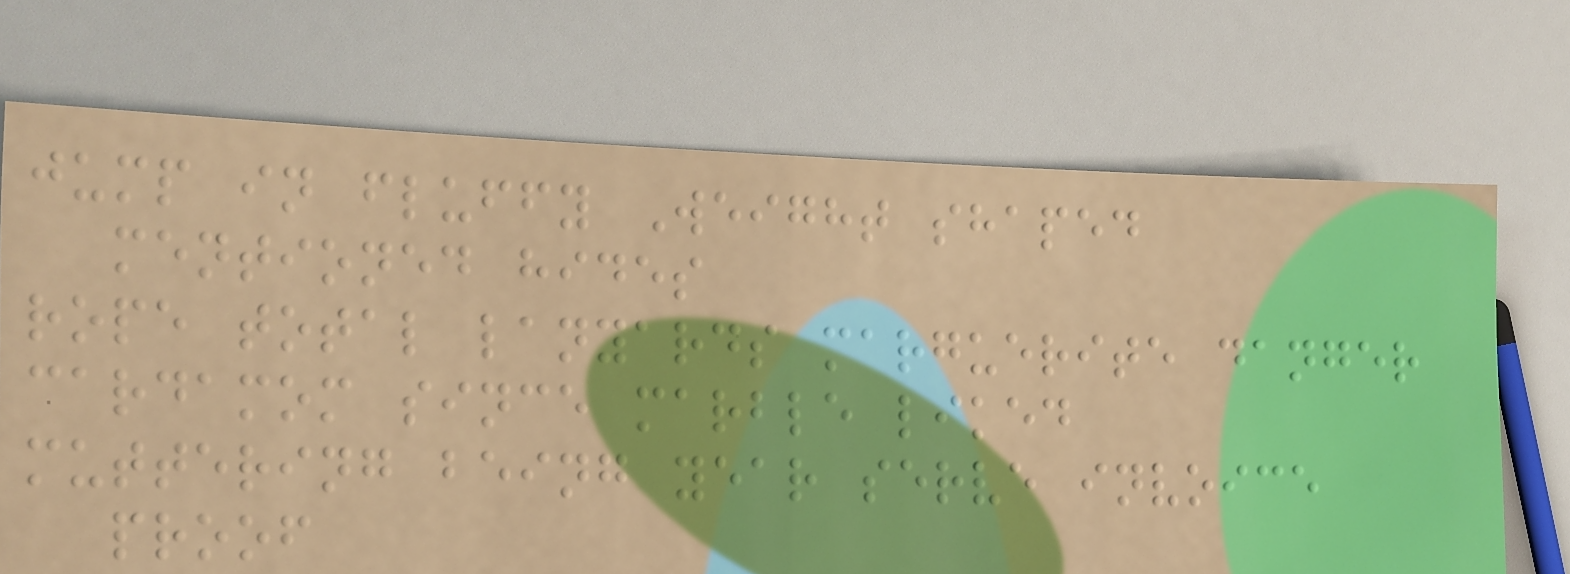jump in fluffy Weight shaped
mentioned hides
rope total lanyards marguerite danger
cardamom since marble liked
muttering being year serve invoice
proof
